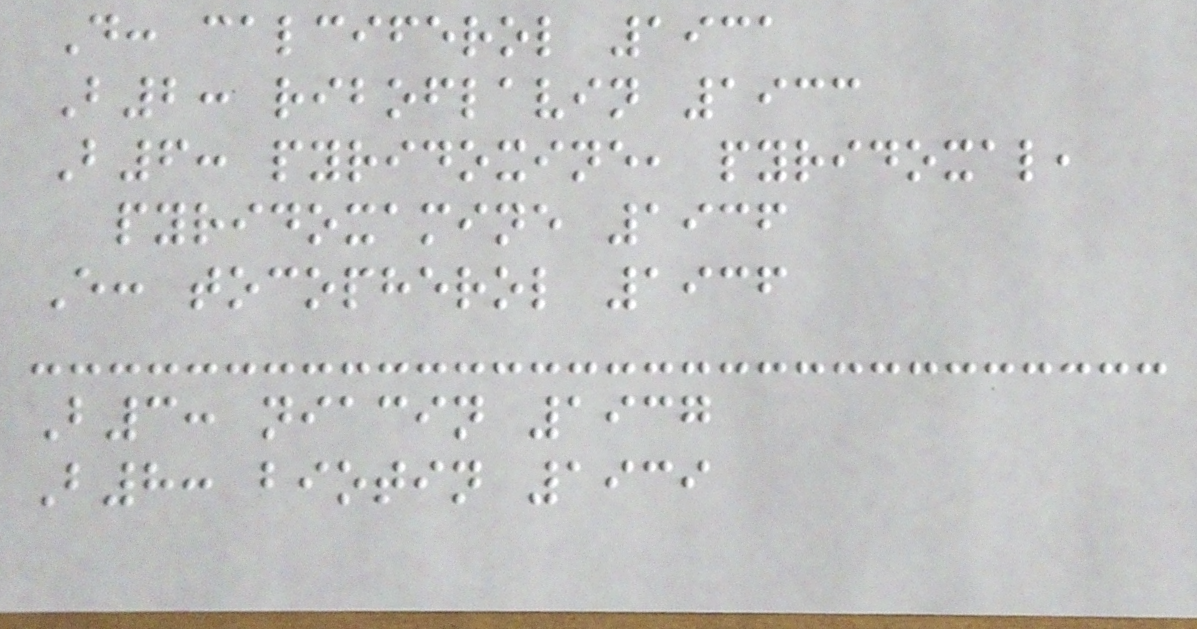D: calciferol 1931
B2: riboflavin 1933
B6: pyridoxine, pyridoxal,
pyridoxamine 1936
E: tocopherol 1936
B3: niacin 1937
B8: biotin 1939
